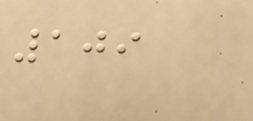109
